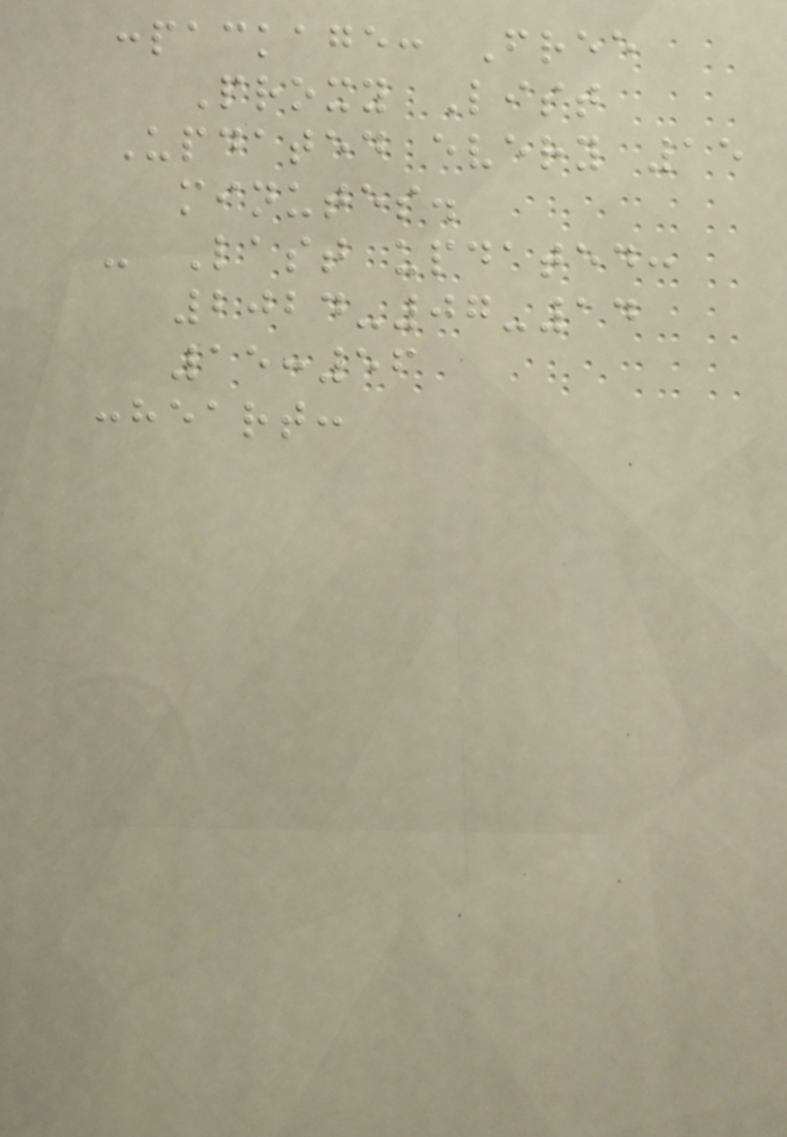:package: Free
Proxy List
Updated every 15
minutes.
- Last updated:
2024-07-14
15:56
:heart:
